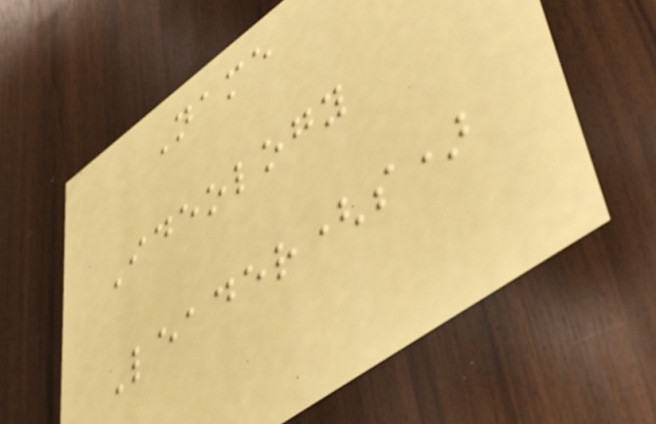Name
Ideology
Leader(s)
